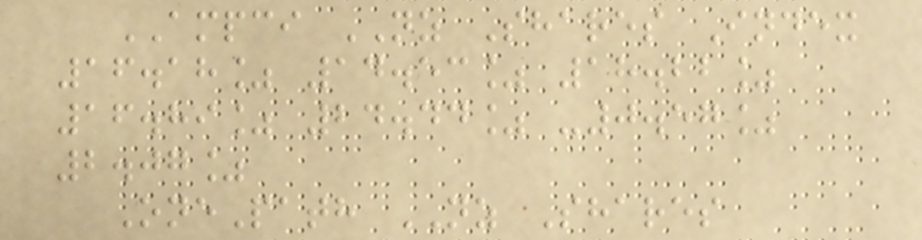AMPCI NZ Shares Index
16.18% 14.53% 18.22%
16.89% 24.44% -0.57%
2.07%
OnePath NZ Shares
